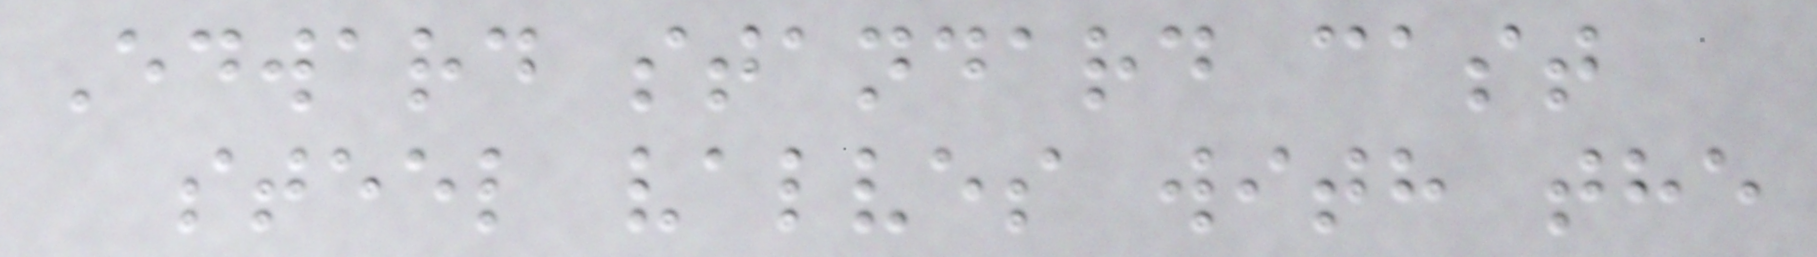Edward standard cast
steel valves with the
